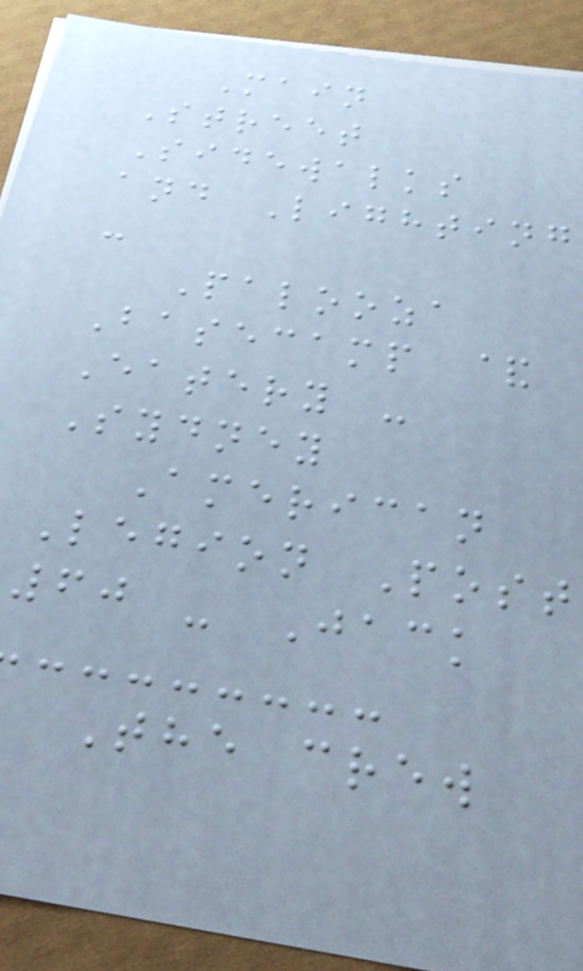Main
Street
Sidewalks
and Lighting
-
Palooza
Basecamp &
Eatery -
Sydney
American
Legion Post
60 - Jack
The crew
